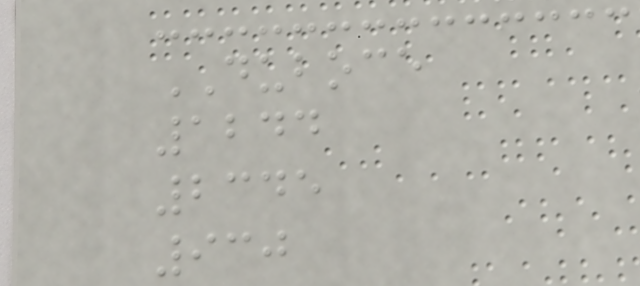DUBOCE
1244
2345
930
